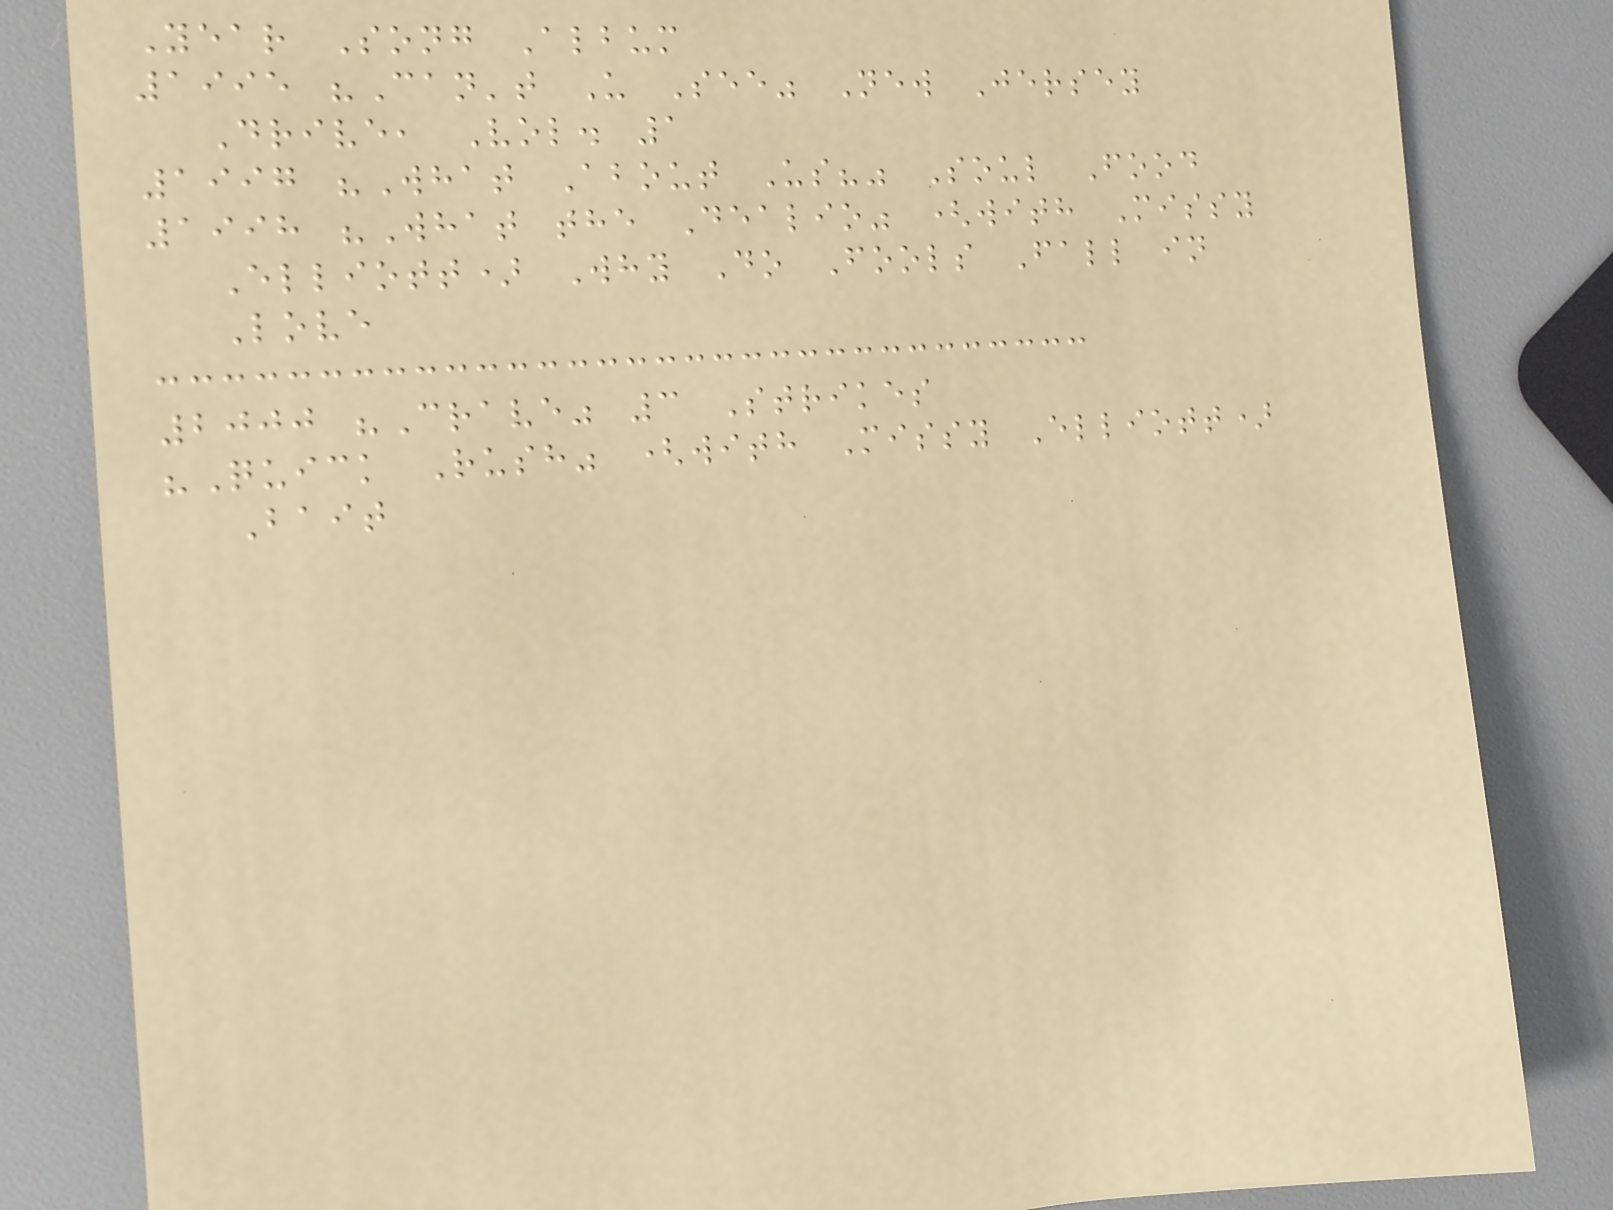Year Song Album
1995 "Can't U See" New Jersey
Drive, Vol. 1
1997 "What About Us?" Soul Food
1998 "What the Dealio" (with Missy
Elliott) Why Do Fools Fall in
Love
2000 "Crave" 3 Strikes
"Quick Rush" (with Missy Elliott)
Bait
